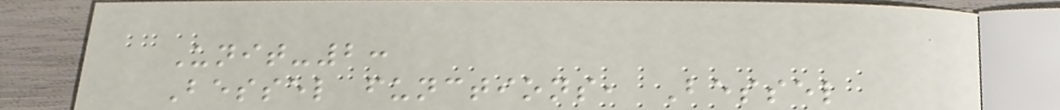Unit-2:
Bessel functions, Bessel
